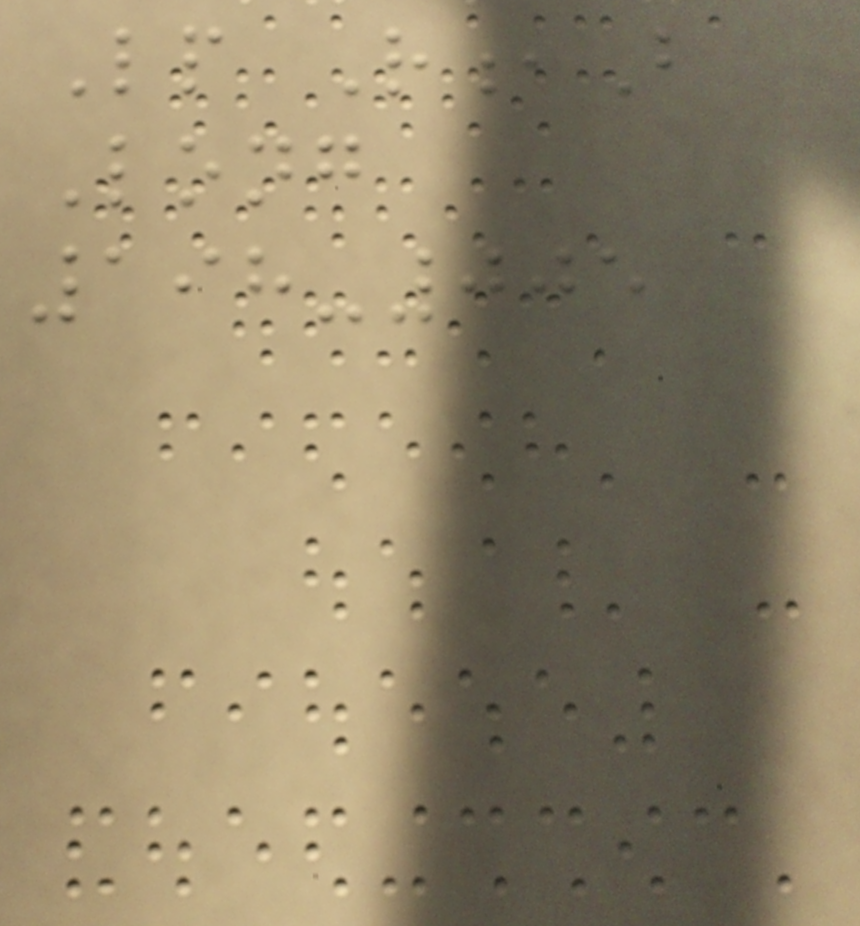Lp R,B
Long
198-005
